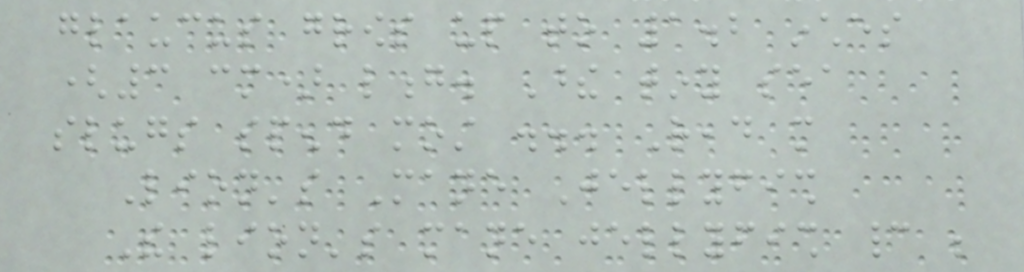glaucus grows up to 1.2 inches
(3 cm) long. These tiny sea
slugs spend most ... Read more
Lion's Mane Jellyfish
The lion's mane jellyfish cannot be
